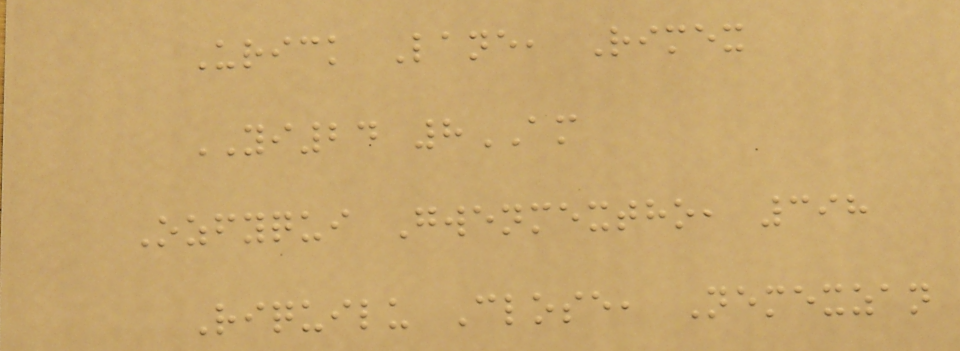Urick Lane, Rimex
YI24 8AM
Ozfyqui Gwenmextho, 398
Riquilu Close, Nemexzan
